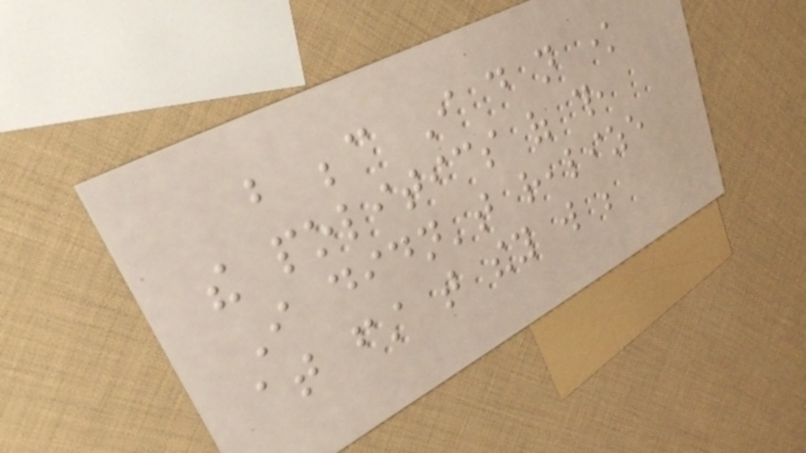but because I do not know
the politics of this,
I didn't realize
at first that they will be
